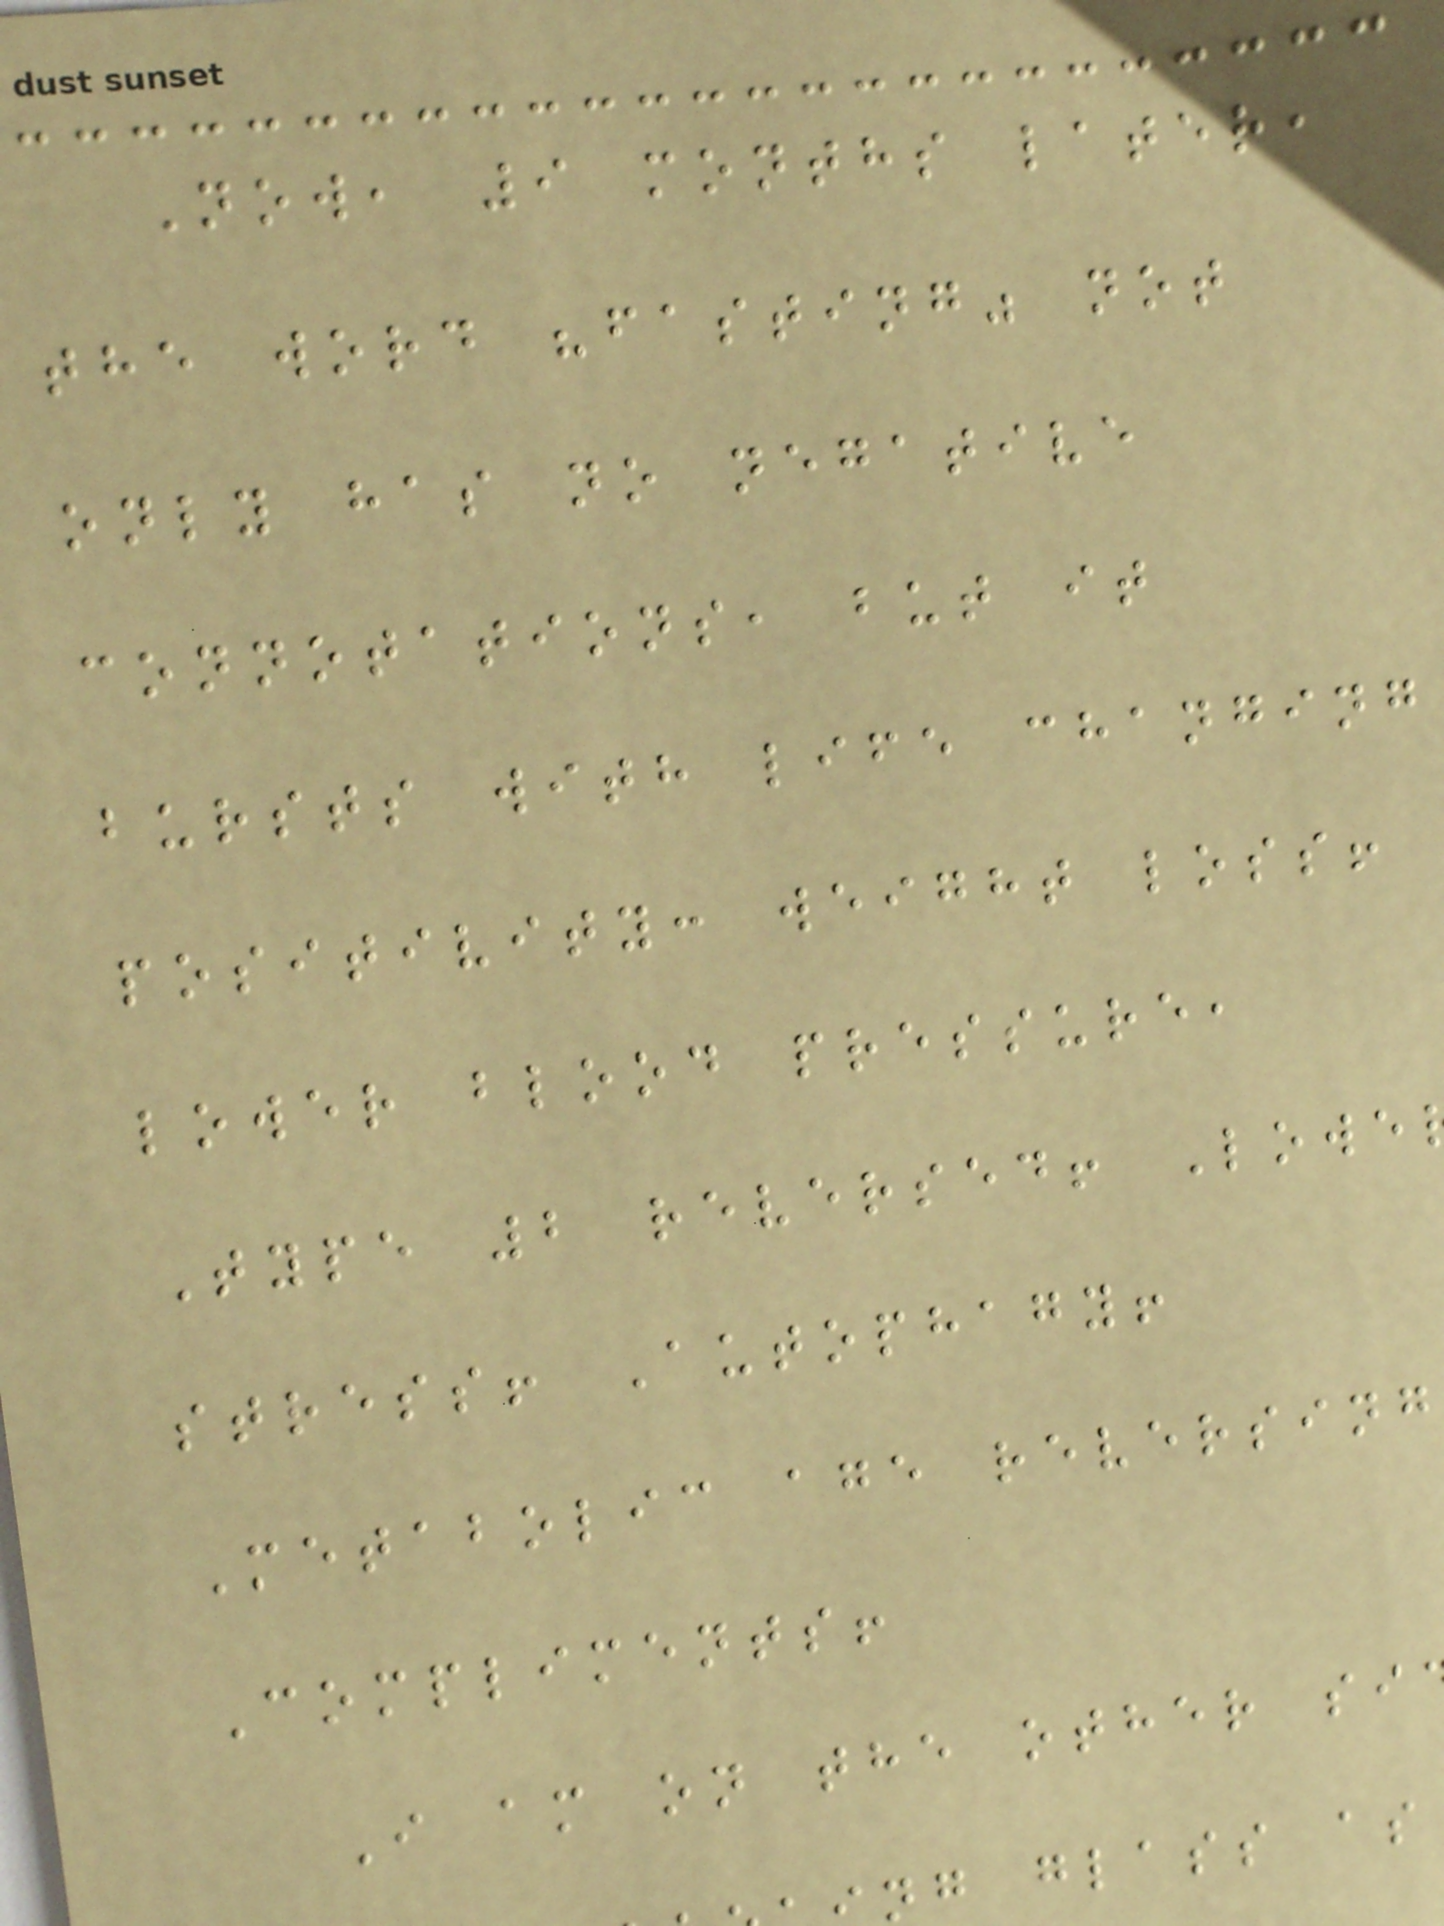Now, 9 months later,
the word "fasting" not
only has no negative
connotations, but it
bursts with life changing
positivity: weight loss!
lower blood pressure,
Type 2 reversed! Lowe
stress! Autophagy!
Metabolic age reversing
Compliments!
I am on the other si
ng glass as
